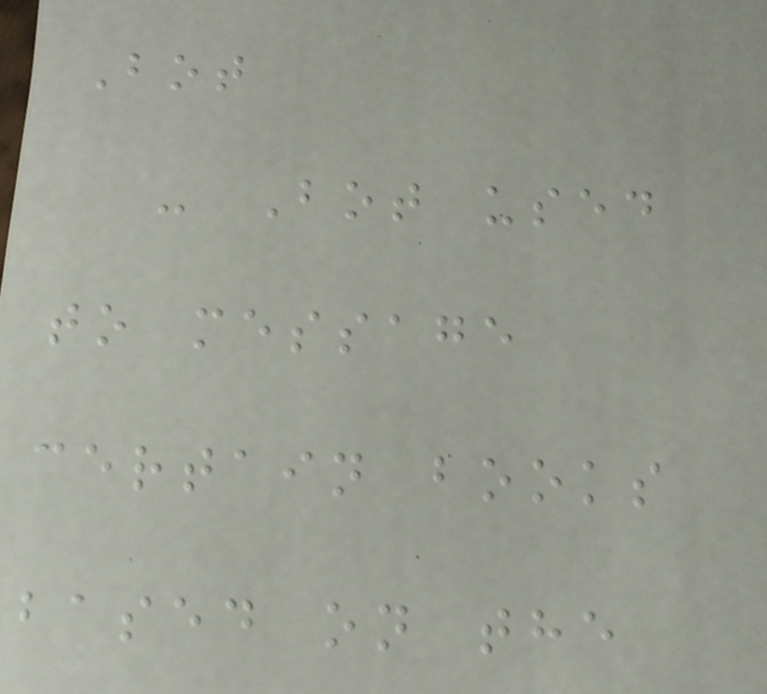Bot
- Bot used
to message
certain books
based on the
